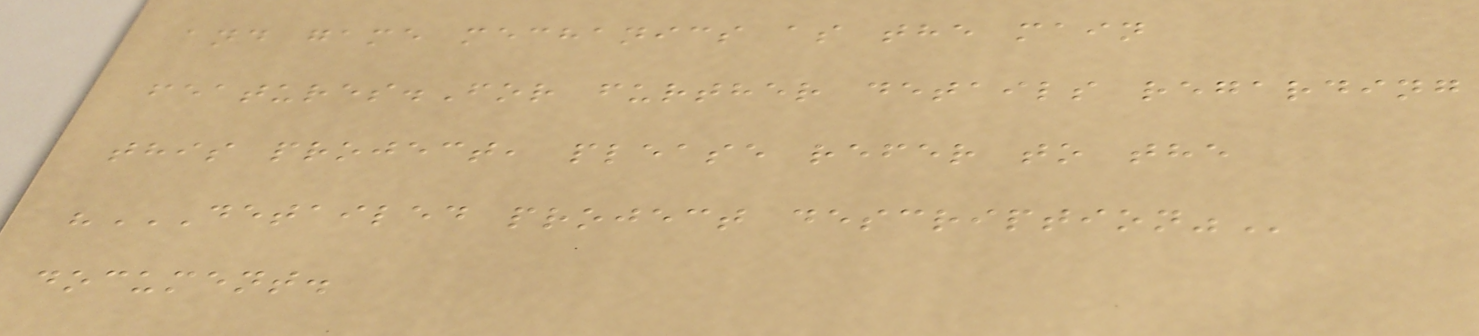and game mechanics as the main
features.For further details regarding
this project, please refer to the
"DETAILED PROJECT DESCRIPTION"
document.
